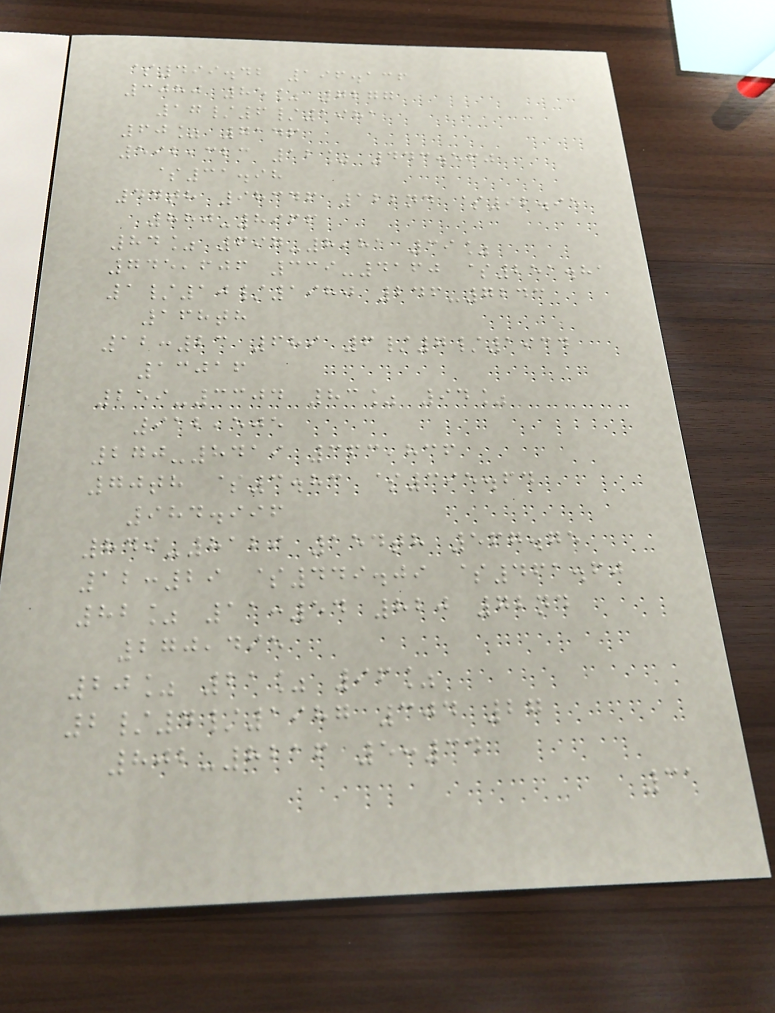$499.42 196.136
3080 85% 7277
17/6/1981
60% 7146
592,323 12% 443.560
$31.98
44th 98346 122nd $92.95
880-8966
84% 697-8981 39%
745,606 339-4160 $251.81
1/10/1980 246-7243
168th
12:23 689 6/7/1934
13016
259-3304 83% 94%
912,505
270-8419 363,836
70th $3.83 $395.64
984.996
849-8129 154th 567.75
12:29 $449.09 $461.60
82% 11:54 820 72nd
270,495
20% 21% 96%
2/4/1987 304 27
802-8216 5:34
31
